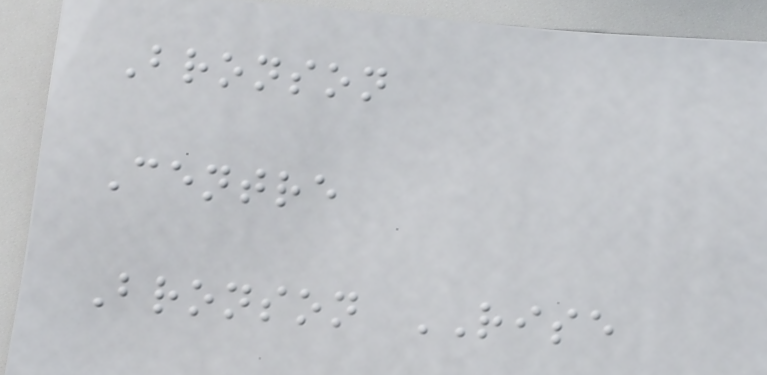Bronson
Centre
Bronson RISE
